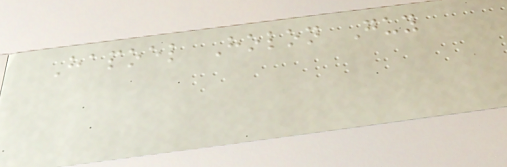Hapoel Holon Guy
